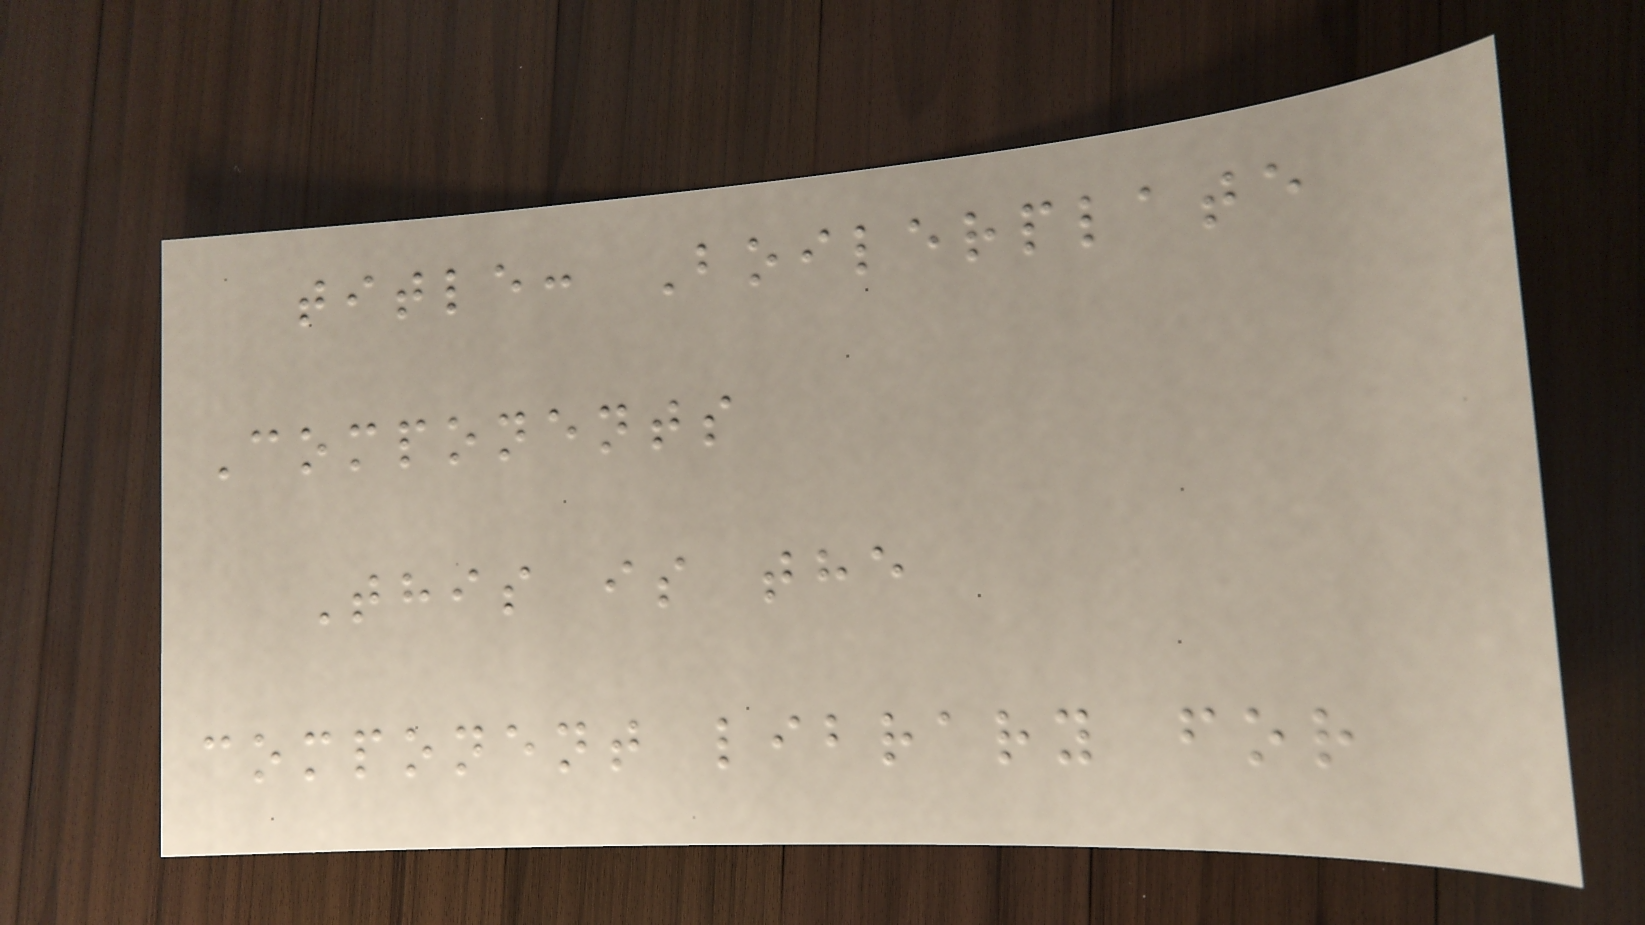title: Boilerplate
Components
This is the
component library for
